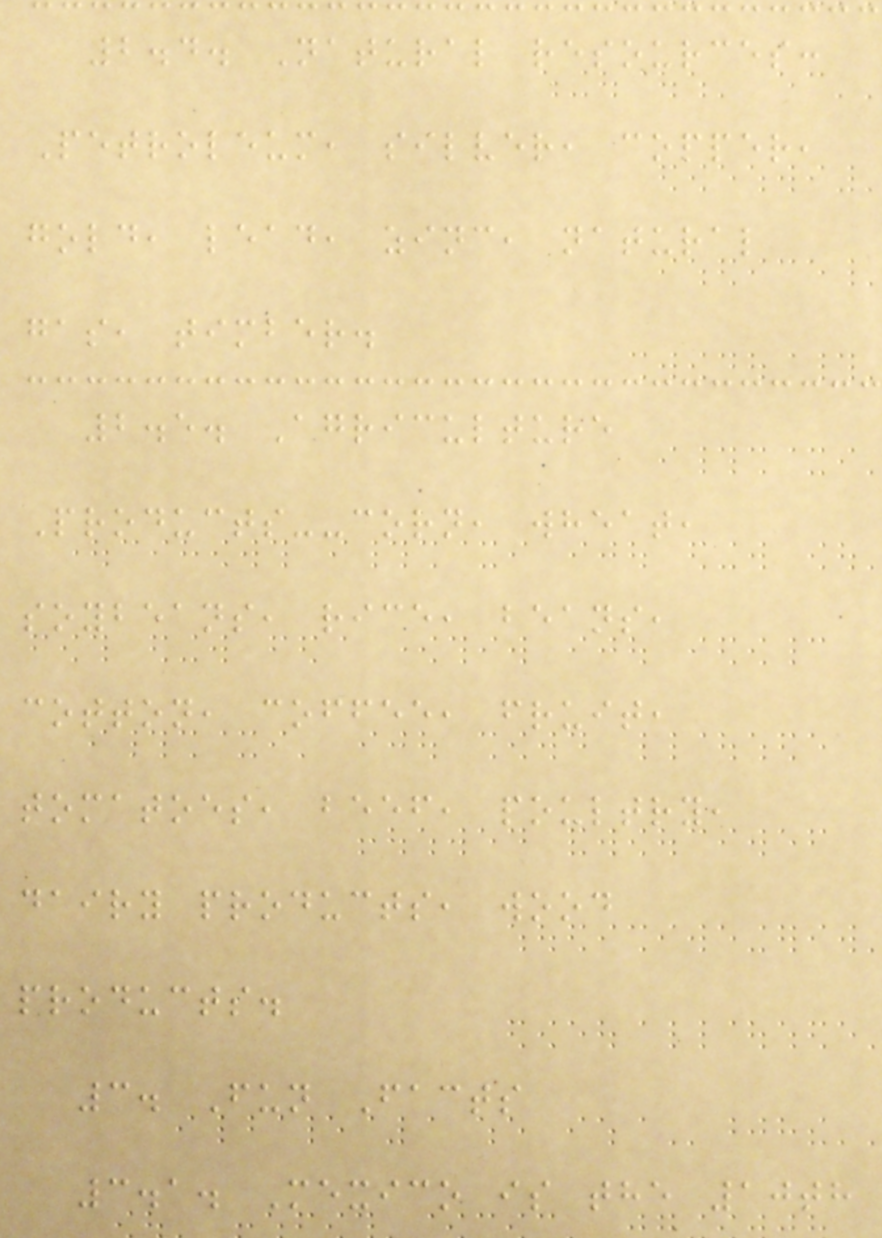2.4. Natural resources:
Petroleum, silver, copper,
gold, lead, zinc, natural
gas, timber.
2.5. Agriculture
Products--corn, wheat,
soybeans, rice, beans,
cotton, coffee, fruit,
tomatoes, beef, poultry,
dairy products, wood
products.
3. Fun Facts
3.1. Mexico is the 10th
